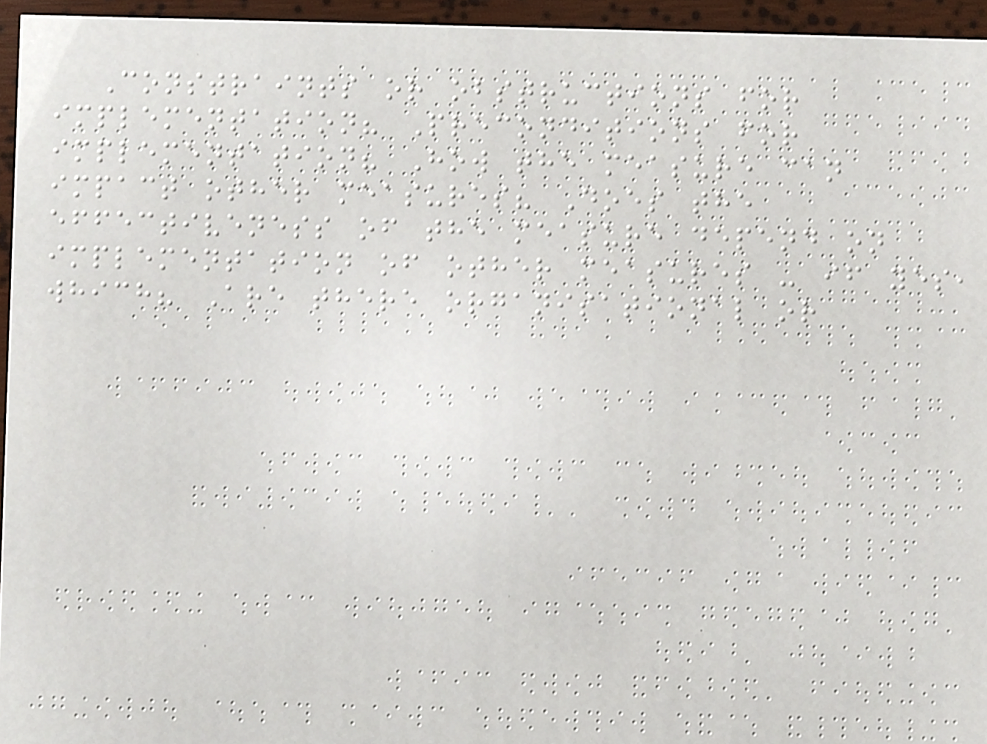Constraints or obstructions for
implementation? Preconditions for
implementation? How the measure can
impact other measures? Does the
effectiveness of the measure depend on
implementation of other measures - if yes,
which? Are there organisational or
